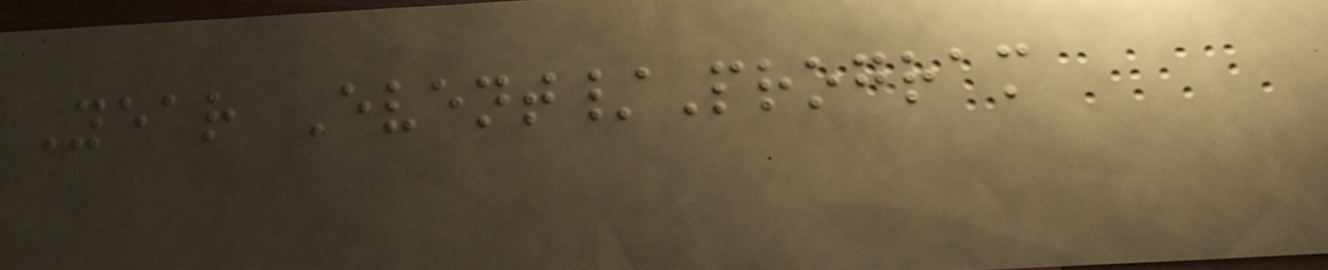Year Event/Program
